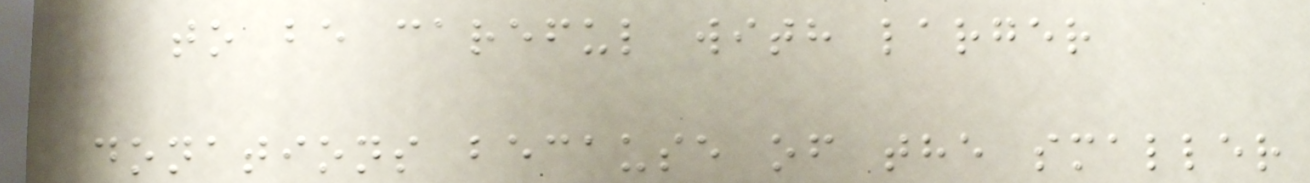to be careful with larger
donations because of the smaller
